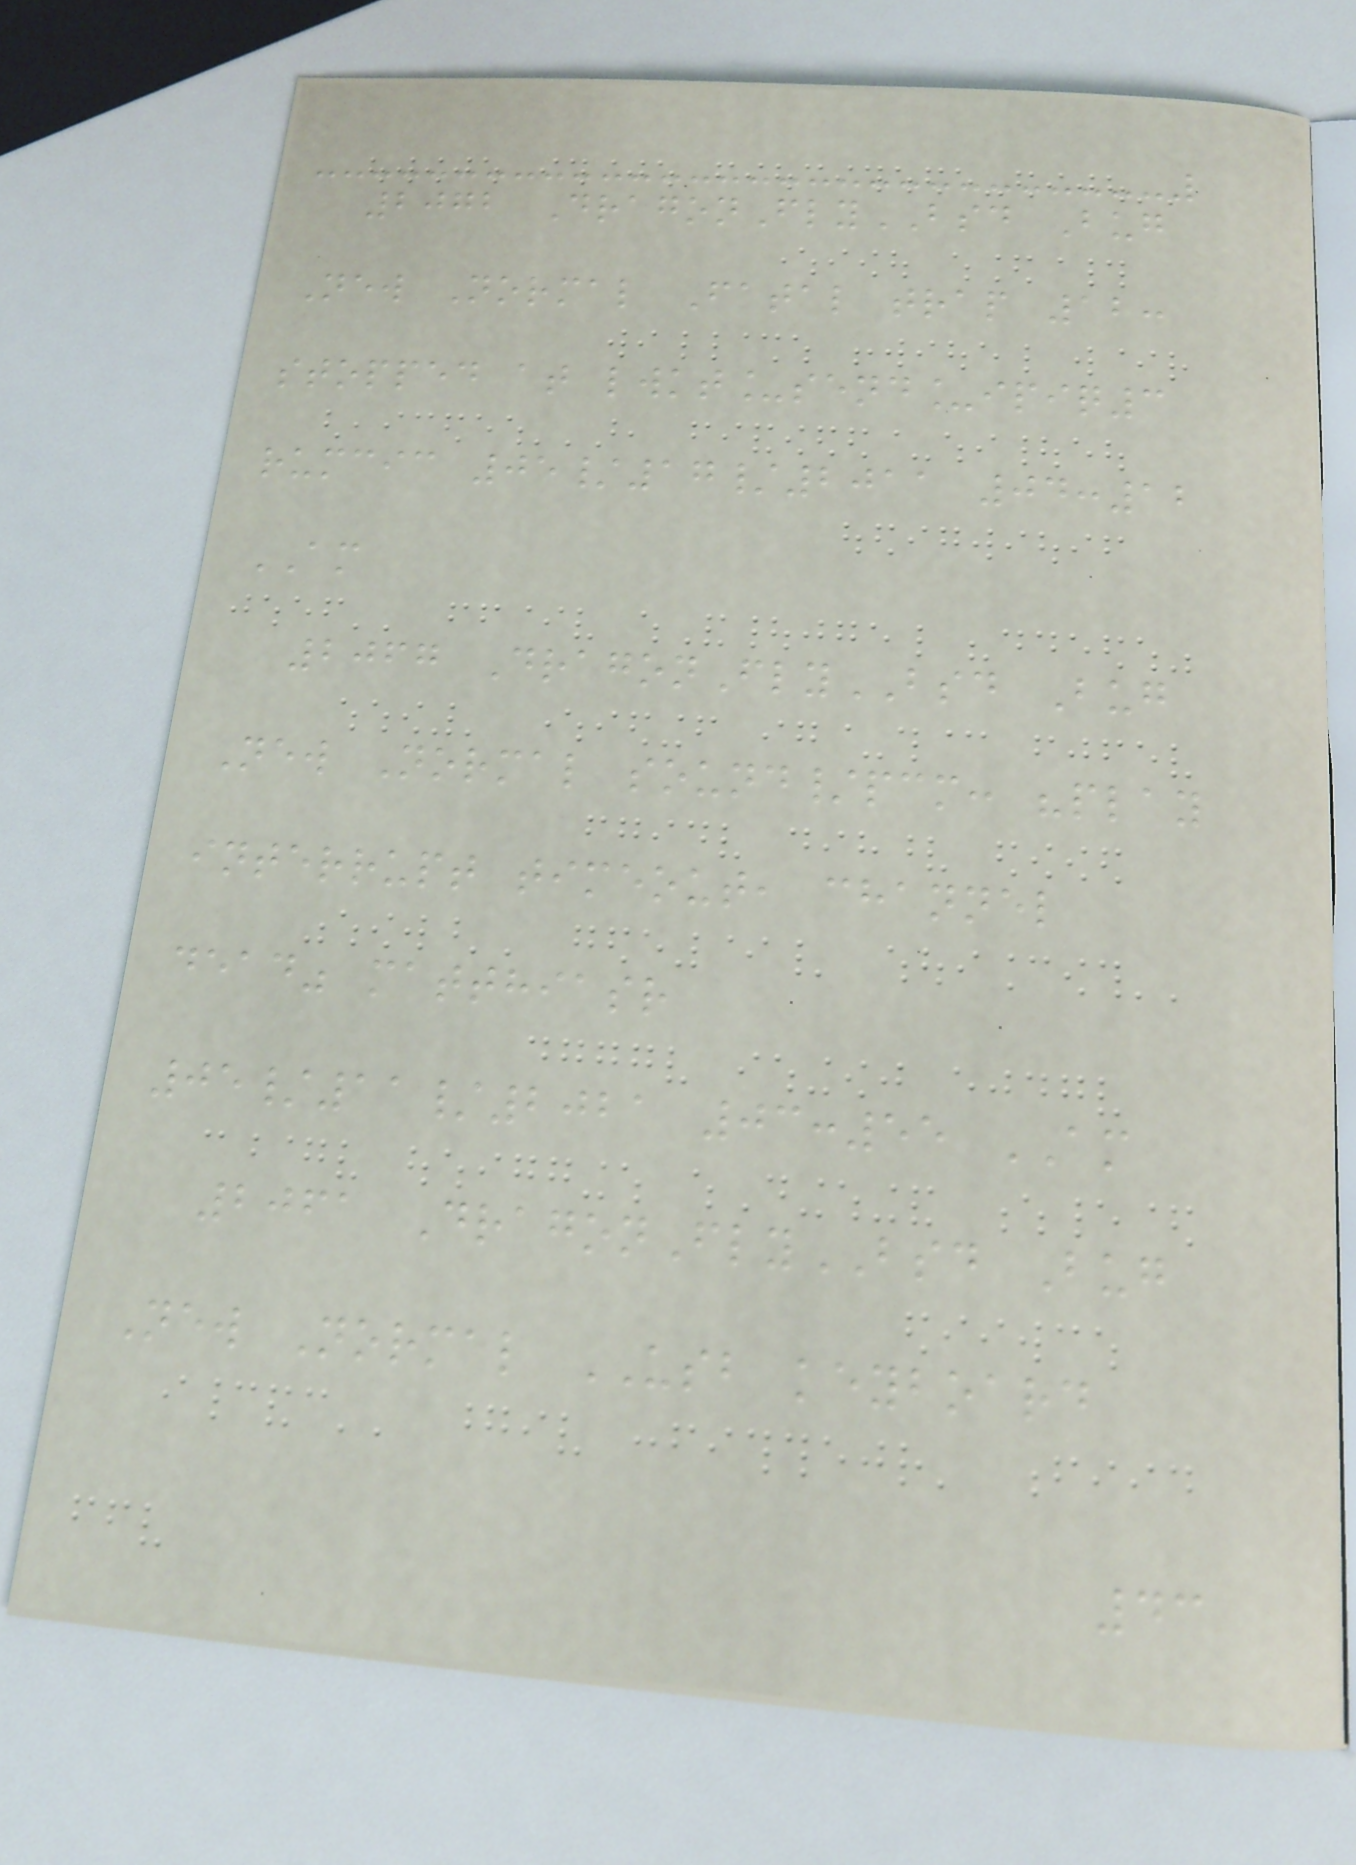2072 DragonFlyBSD Bug
New Normal Fatal trap 12:
stopped at lwkt_send_ipiq3
rumcic 05/17/2011 04:12
AM
2067 DragonFlyBSD Bug
New Normal sound/pcm: "play
interrupt timeout, channel
dead" matthiasr
05/11/2021 03:55 AM
2061 DragonFlyBSD Bug
New Normal USB keyboard
43
